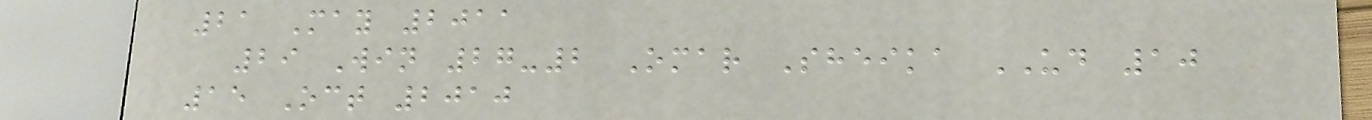21 May 2011
29 Win 27-2 Omar Sheika UD 10
15 Oct 2010
